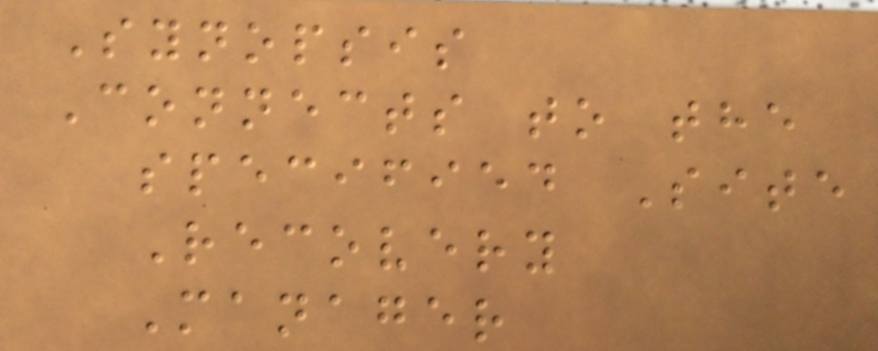Synopsis
Connects to the
specified Site
Recovery
Manager
